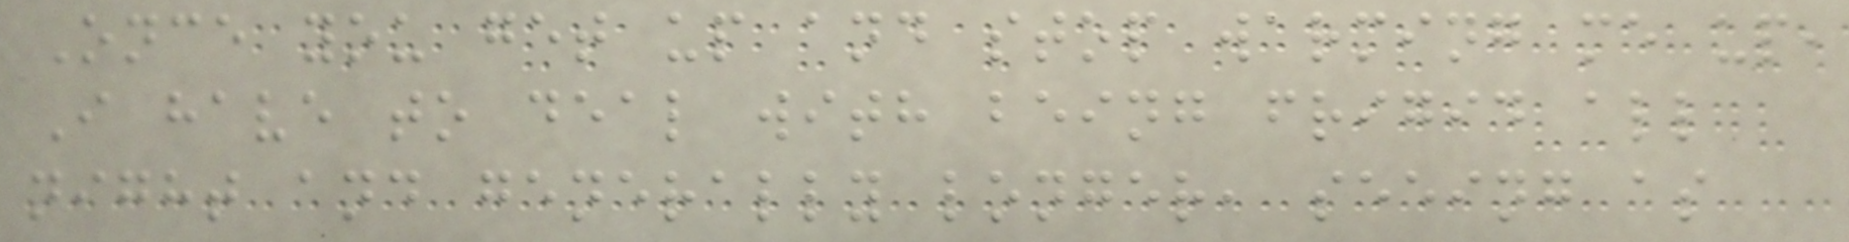Once you get up and stop warming me up,
I have to deal with being frigid all
night and generally longer, seeing as
